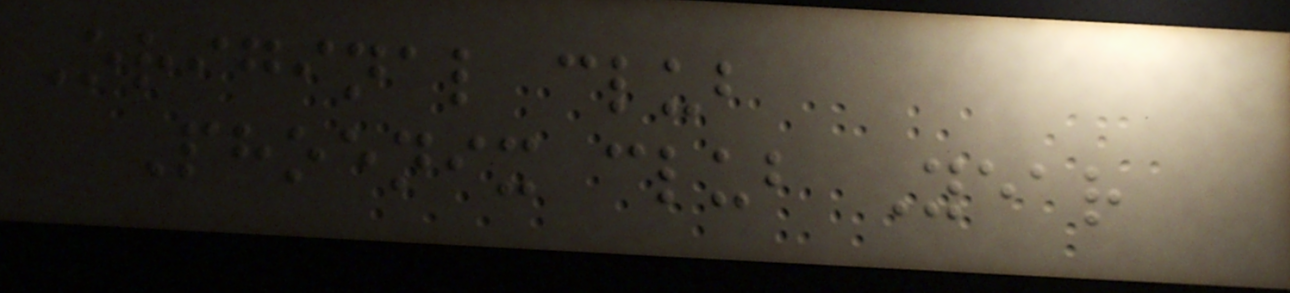Original club
Phoenix club Year
